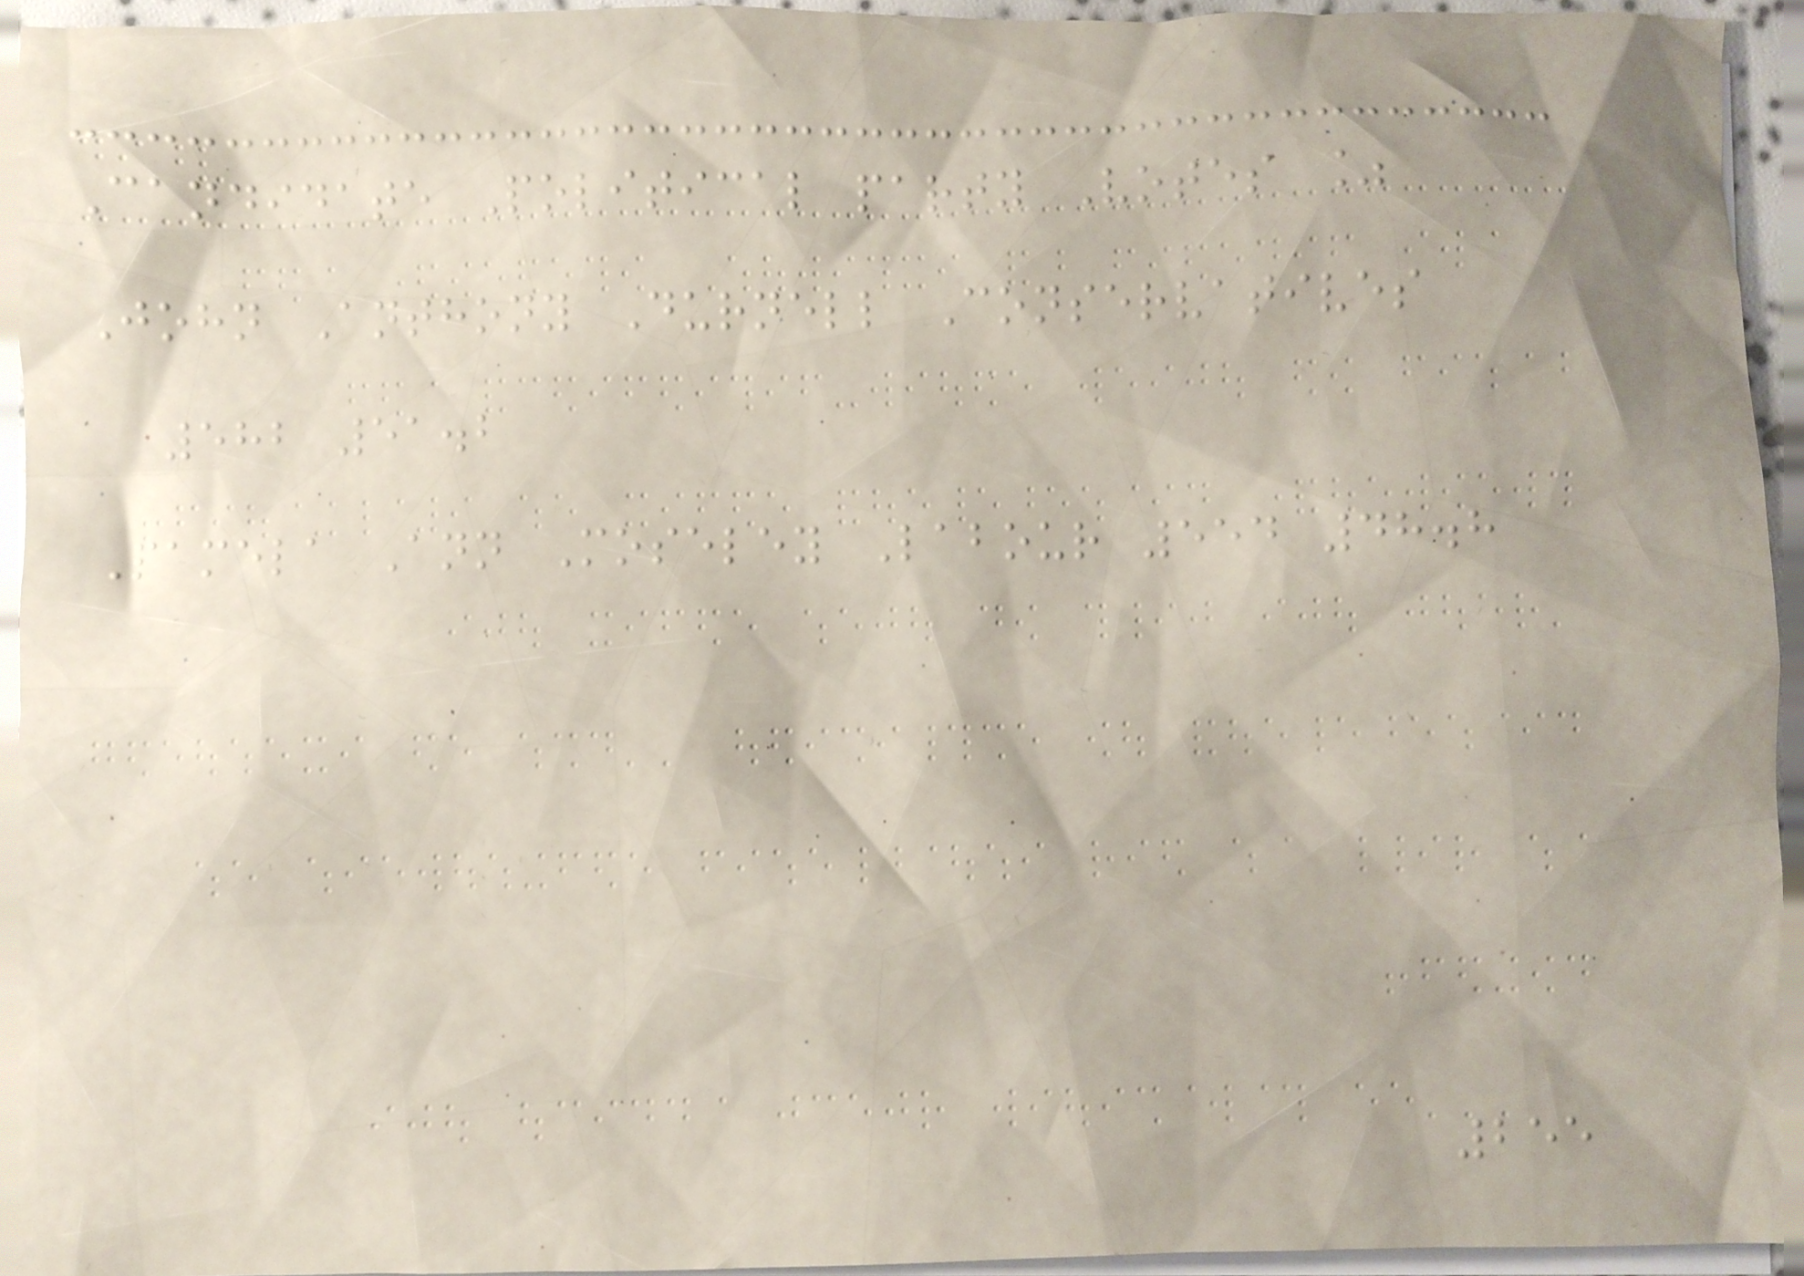Candidate Political party Votes %
John Anthony Durnell Conservatives
582 51.2
Pamela Ann Moseley Labour 554 48.8
255
